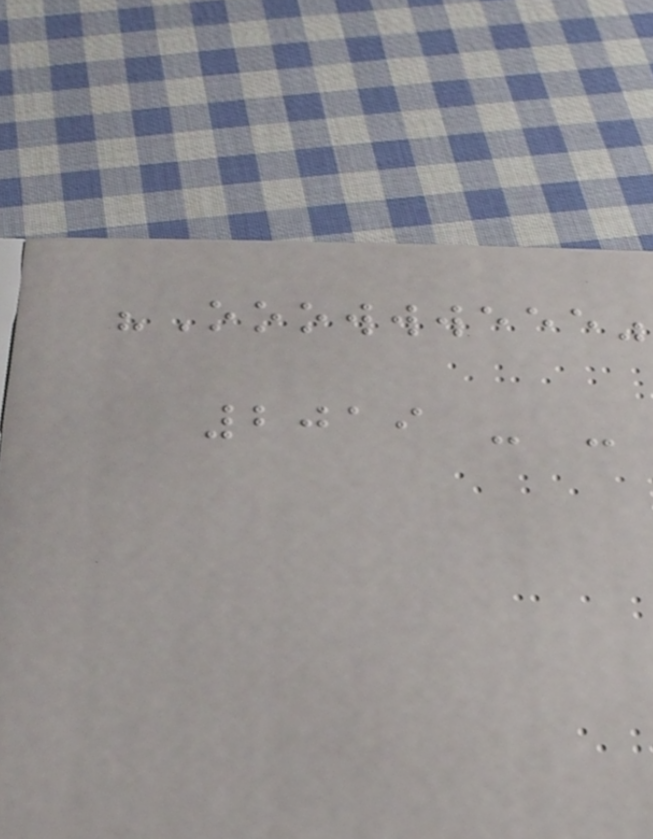"Ooowwweee"
2019 - -
